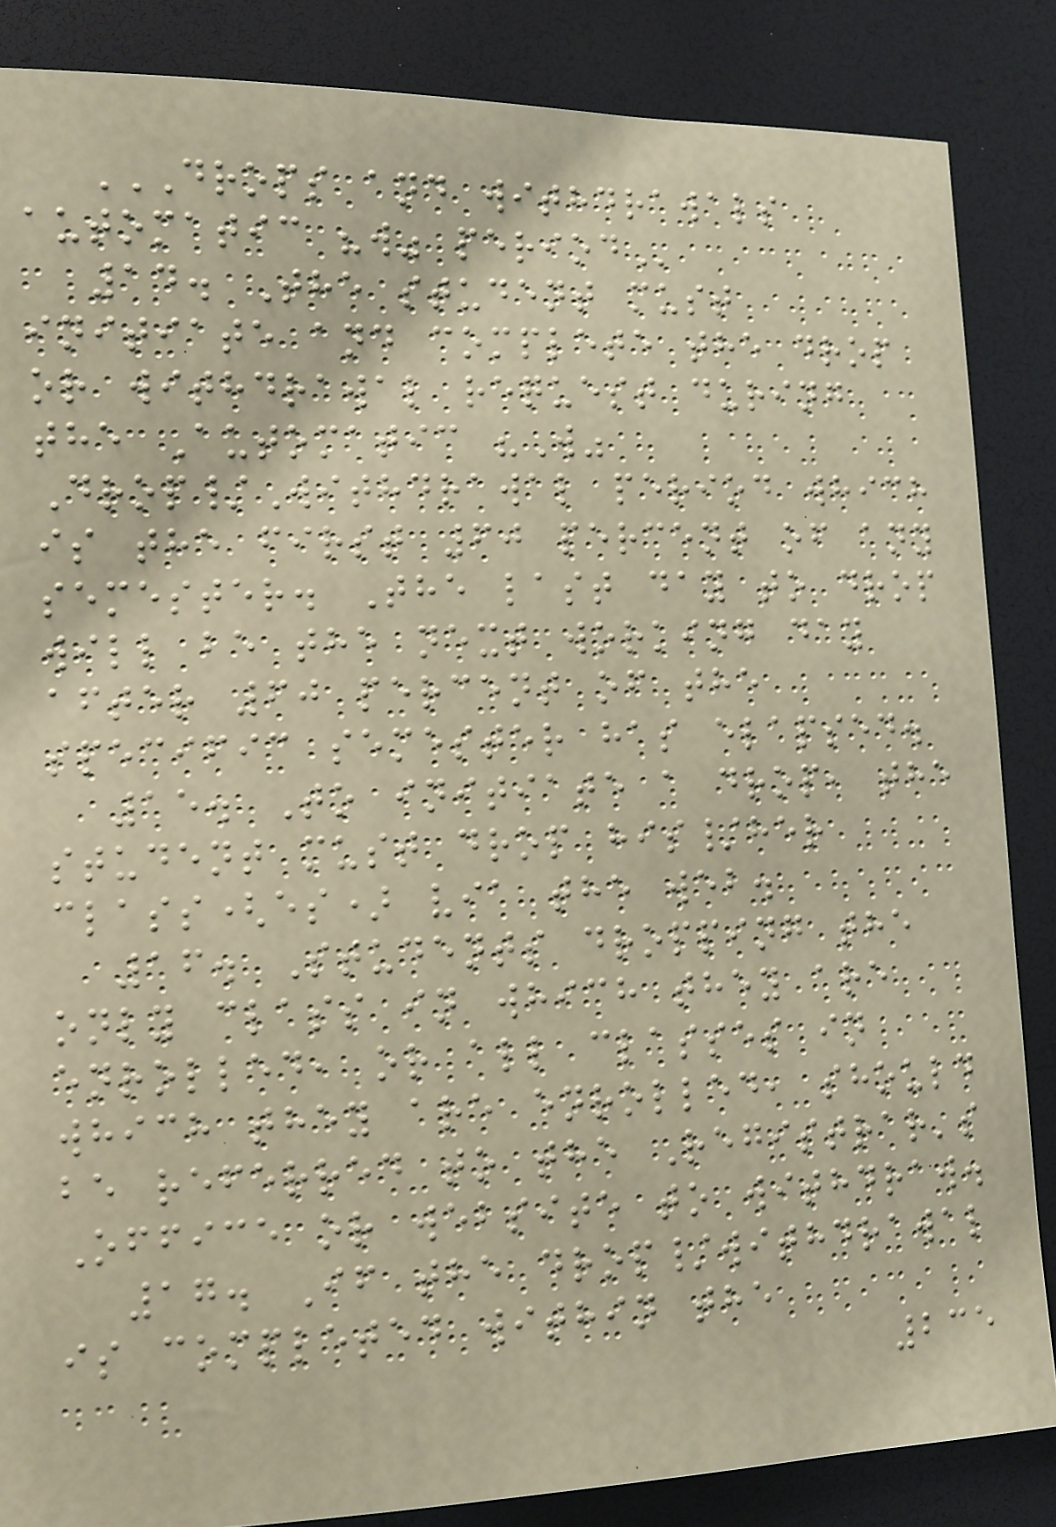DROPS AND WITHDRAWALS
AUTOMATIC "W" PERIOD
14. The student must
initiate and complete the drop
or withdrawal request during
the Automatic "W"
Drop/Withdrawal period which
is the first 60 percent of any
semester. The last day to drop
will be the next working day
after 60 percent of the
specific semester has elapsed.
15. To initiate a drop, the
student must drop his/her
class(es) via the web.
16. Students dropping the
only class in which they are
enrolled, or all classes in
which they are enrolled, should
be referred to the Registrar's
Office or website to withdraw.
17. If the drop/withdrawal
is completed within the
235
